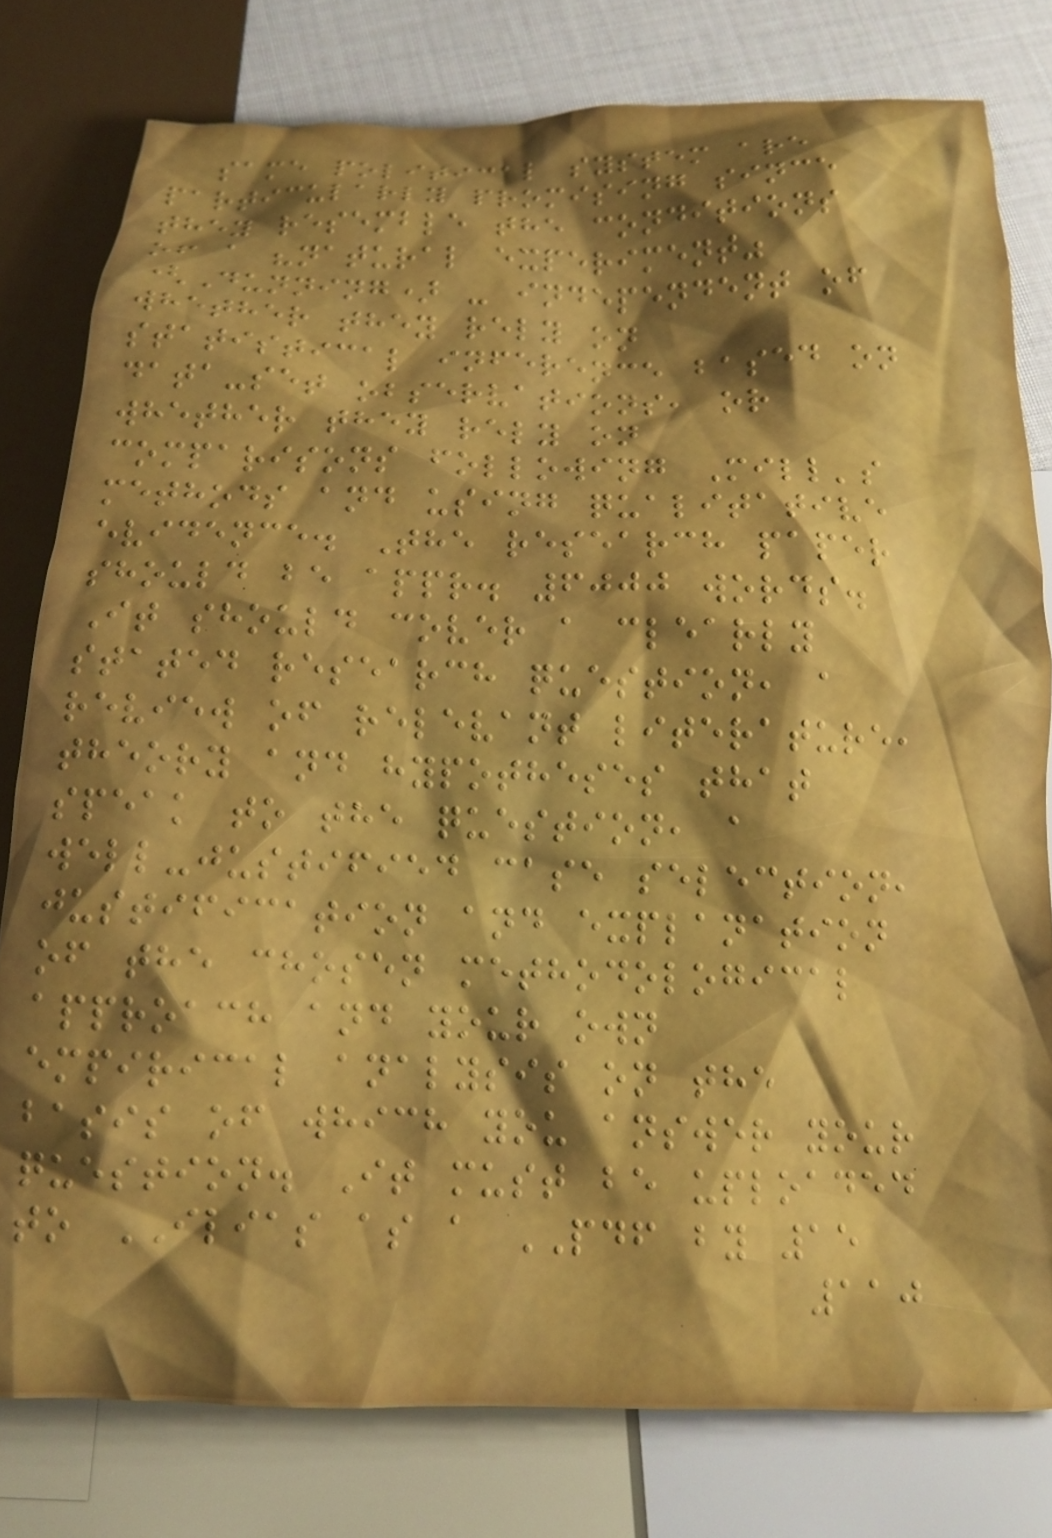same political system are
particularly promising since
they resemble the conditions
of a "natural experiment"
(Dunning) - independent of
whether they rely on
statistical inference based on
data-set observations, or
whether they rely on
comparisons following Mill's
methods and using qualitative
evidence. The research paper
should be appr. 6000 words.
It should cover a clearly
stated research question, a
review of relevant literature,
theory and hypotheses that
speak to the question, a
well-justified case selection,
justification and explanation
of the chosen methodological
approach and your own
empirical analysis on the
basis of which you answer your
question. It must be uploaded
to ILIAS as a PDF by 15
110
